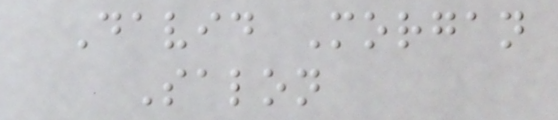David Morgan
Salon
